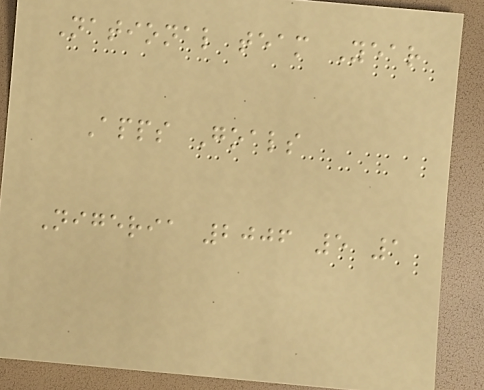National team Year
Apps Goals
Nigeria 2006 5 1
